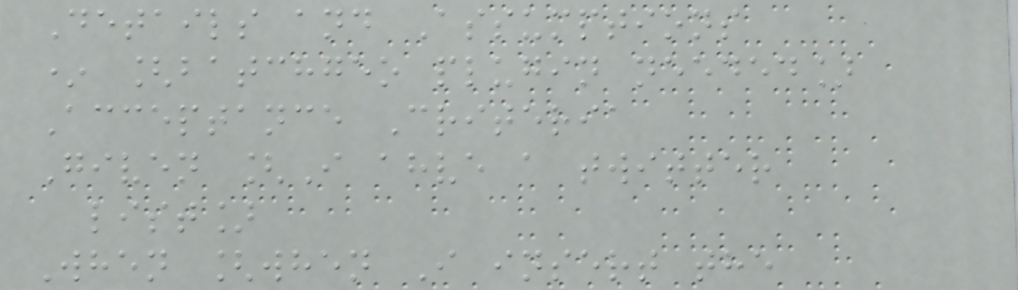Details and Assumptions
* [batchgeo plugin needed]
Acceptance Criteria
Given [I ahve a twitter
list]
When [when I insert the
